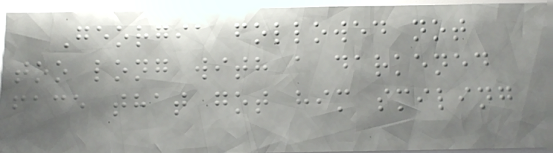Georgia followed not
too long with a darkened
face that got him smiling
